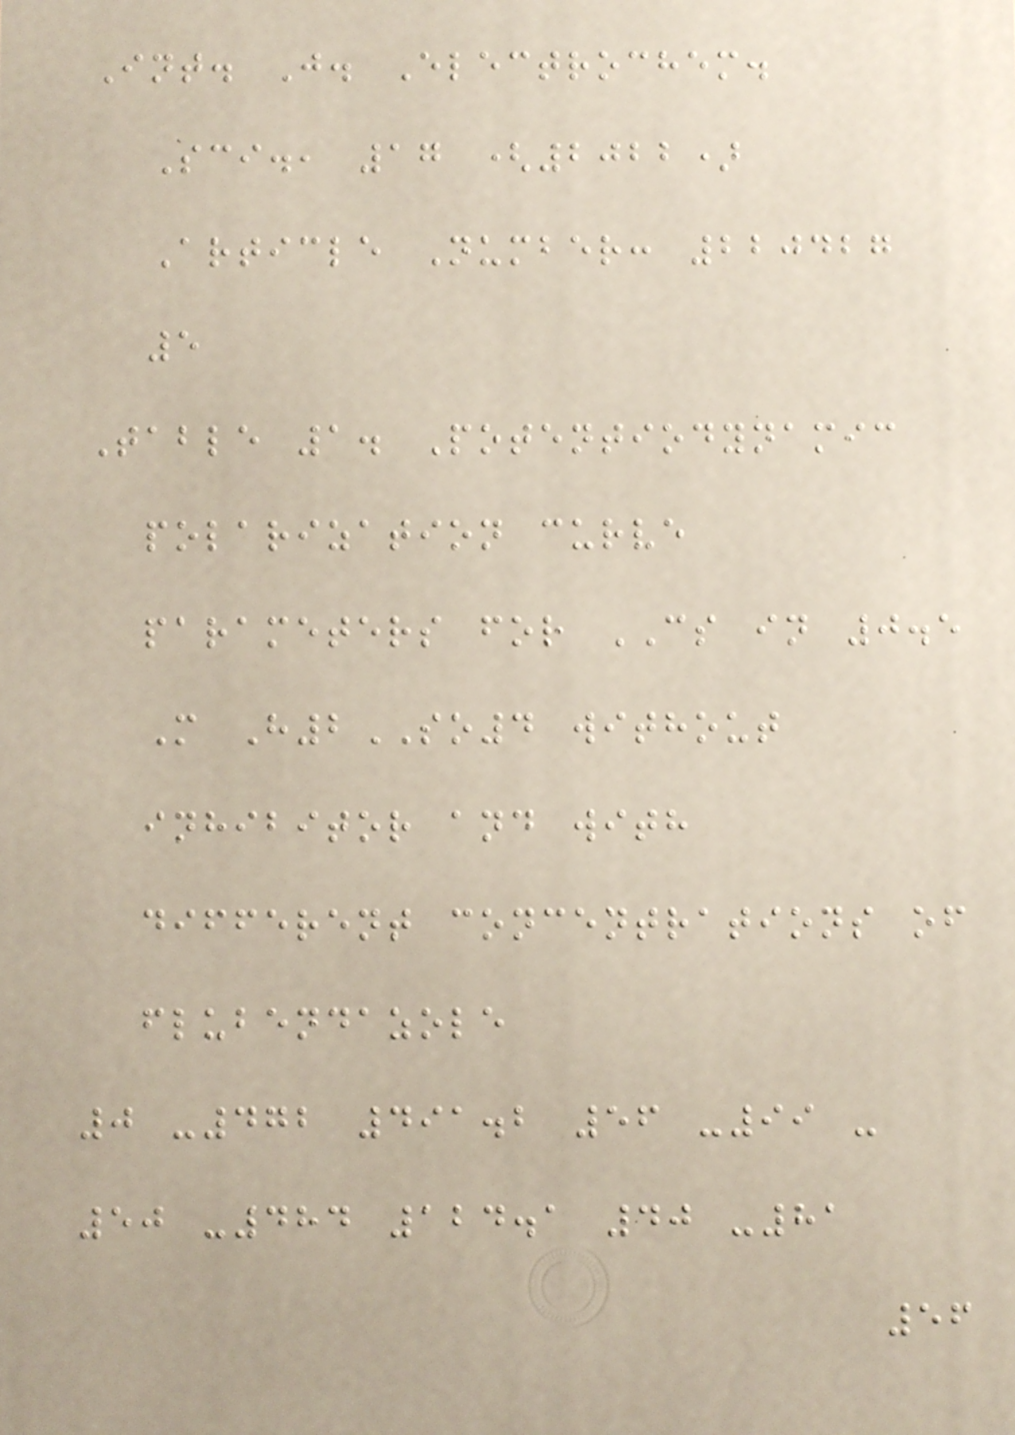Int. J. Electrochem.
Sci., 17 (2022)
Article Number: 220427
5
Table 1. Potentiodynamic
polarization curve
parameters for CS in 0.5
M H2SO4 without
inhibitor and with
different concentrations of
flubendazole
0 -472 491.2 56 -99 -
50 -484 124.1 40 -81
56
